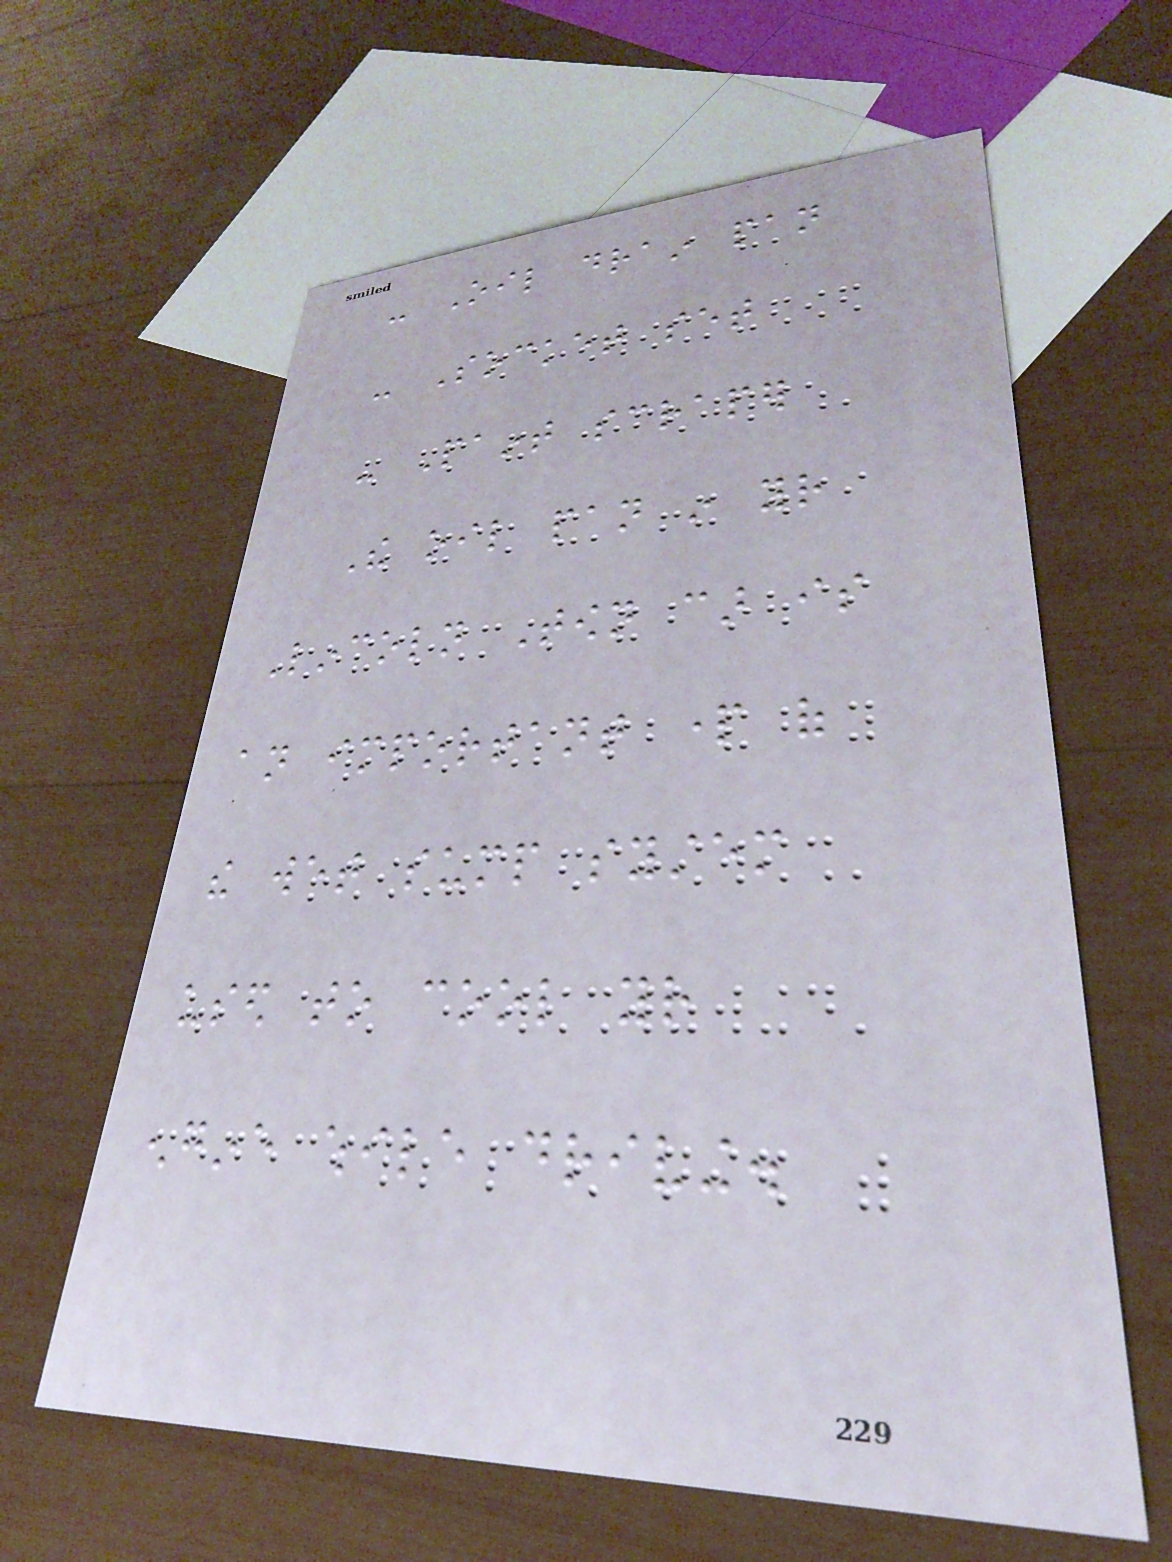- Oil drain pan
- Socket set
- Paint scraper
The oil pan in your
Lincoln Town car is
an important part of
the wet sump system
used to cool your
engine while driving.
